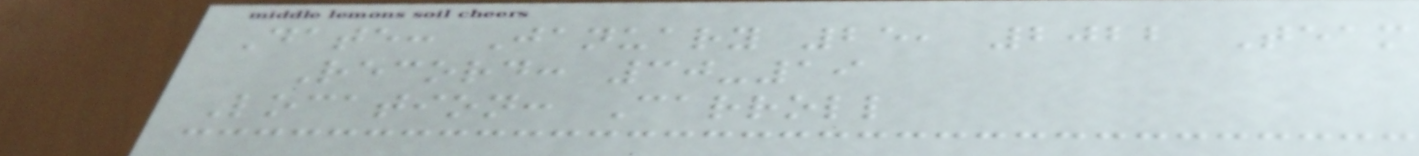Date: January 25, 2022 Team
Record: 30-19
Location: Carroll
